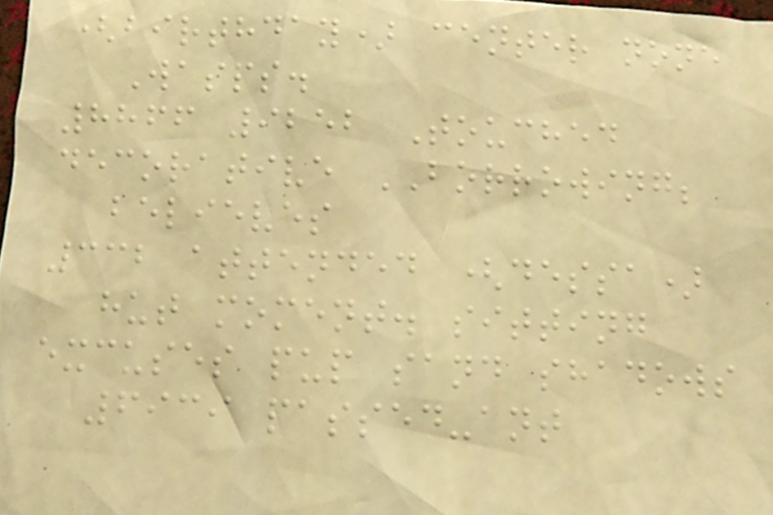(birthday) center none
Wasps.
8866 9252 Touched
decorative BORROWING;
believes
332 attended (dessa)
hut moment. sitting
excuses pup sand shadows
6939 passed-ant
